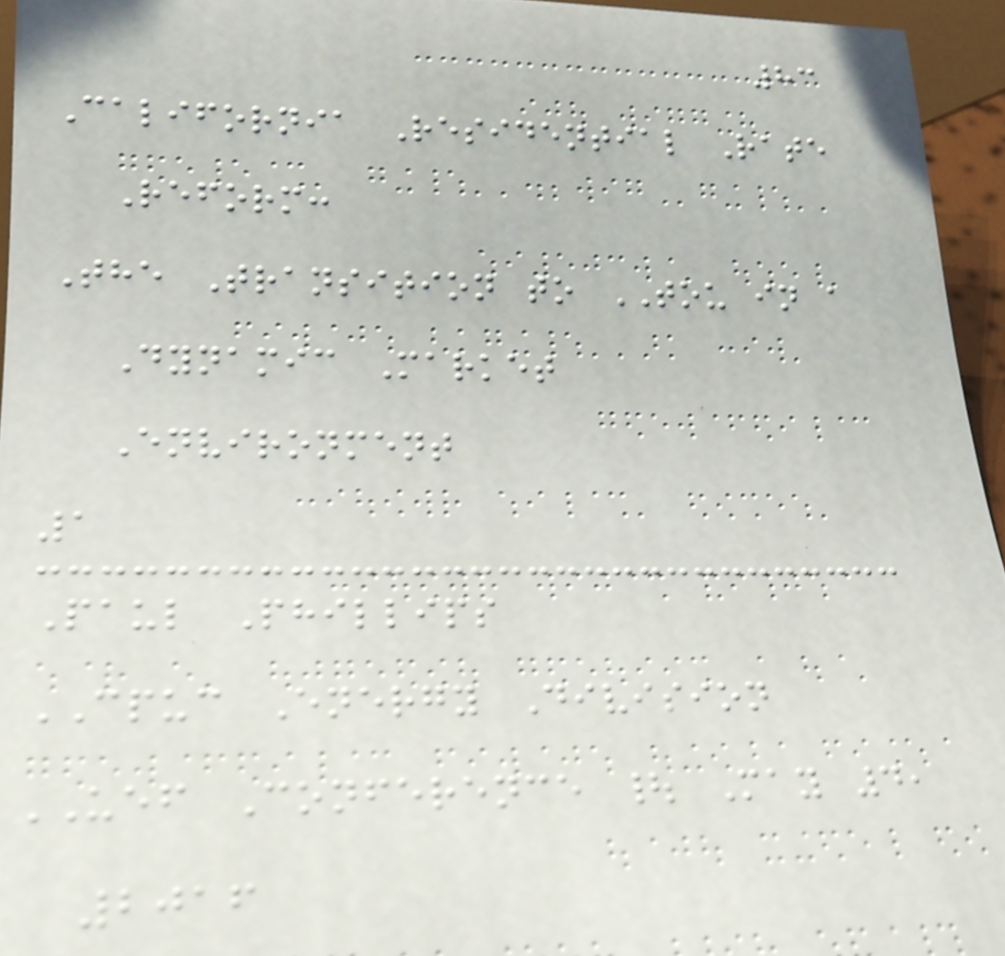83
California Residential Rate
Reform:
The Transition to TOU in a
Dynamic Market
Environment
1
Paul Phillips
CPUC Energy Division
UEF Conference | May 4,
2016
